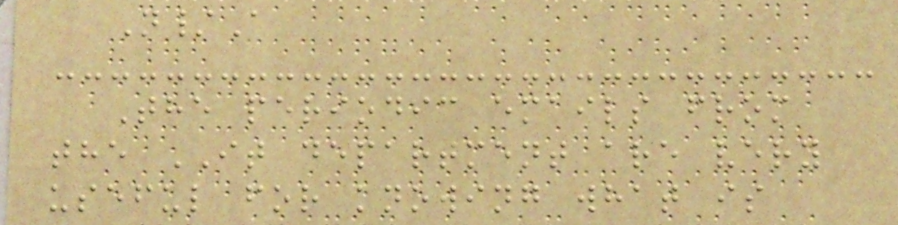N/A
The periodic emails from
the IT department are very
useful for knowing what is
